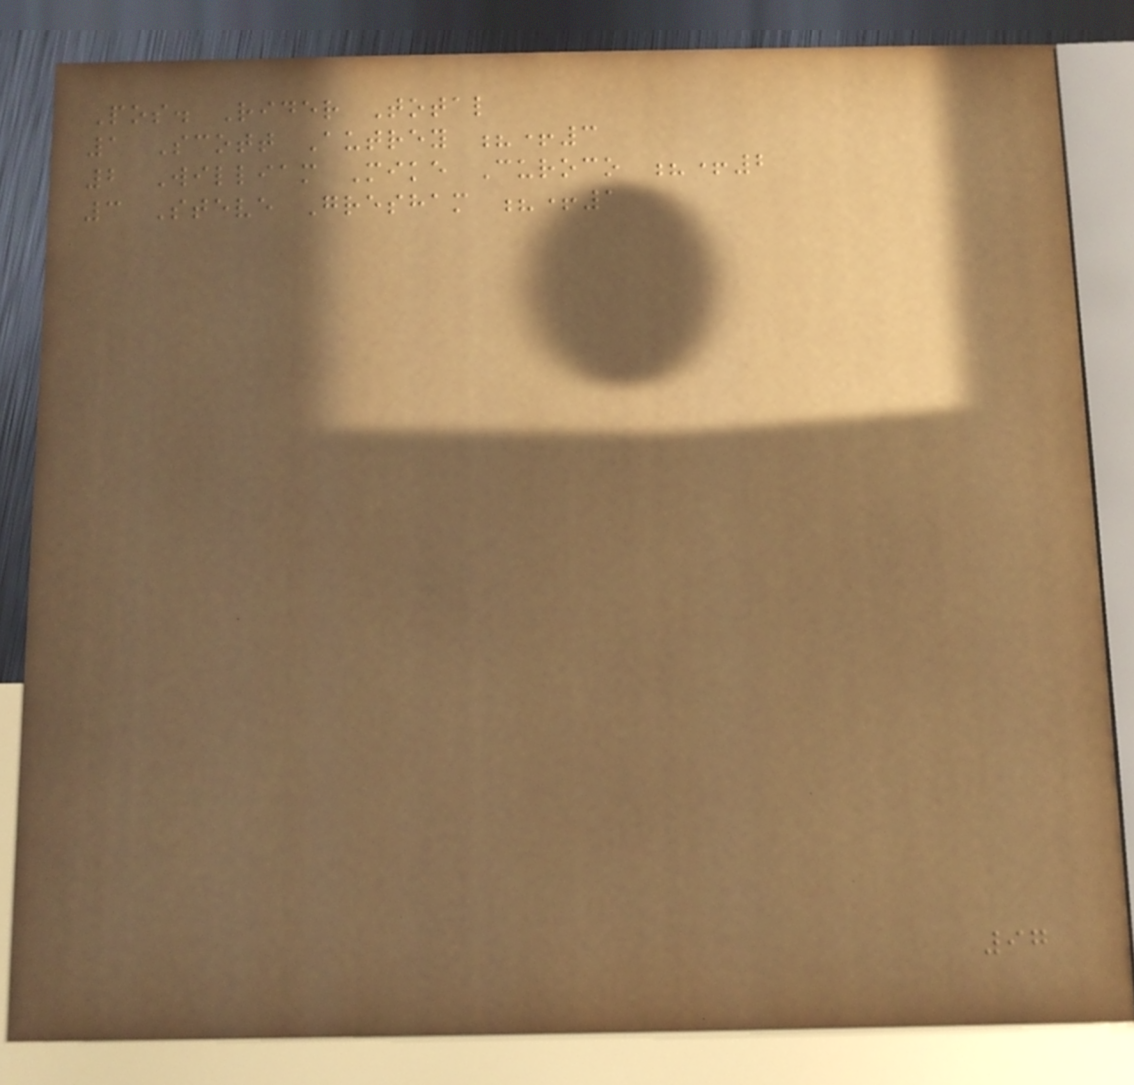Pos. Rider Total
1 Scott Autrey ?+3
2 William Mike Curoco ?+2
3 Steve Gresham ?+1
97
